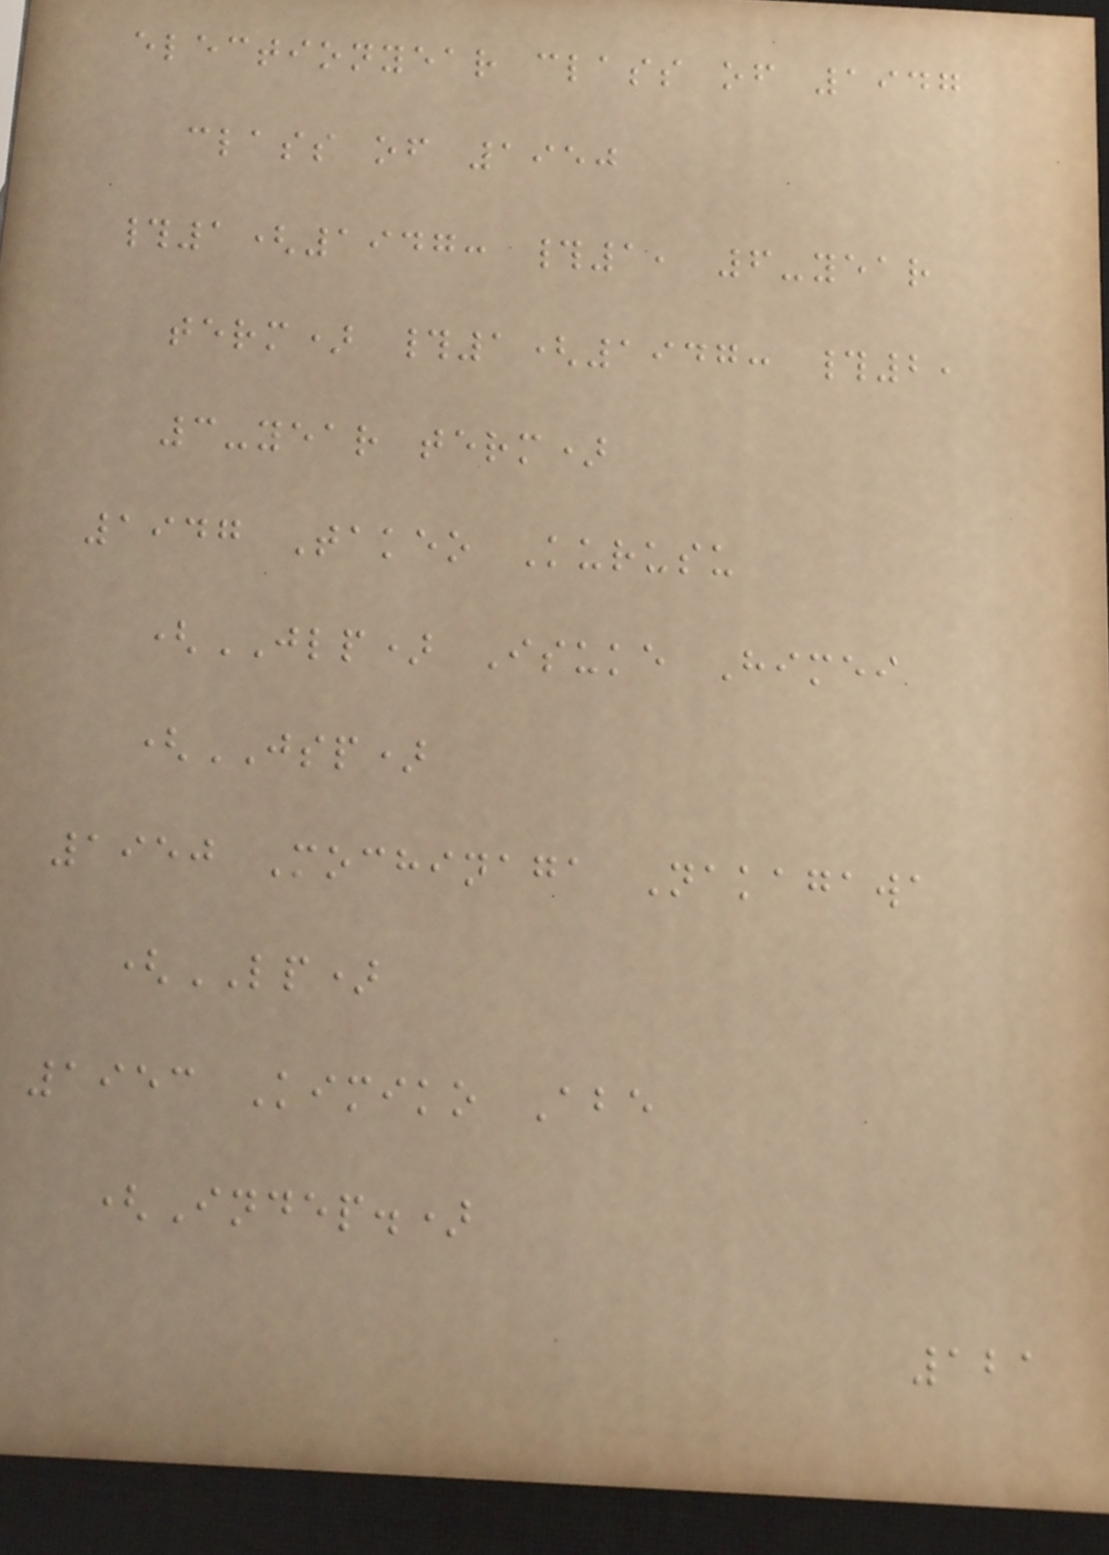electionyear class of 1947
class of 1950
#1(1947: #1, 6-year
term) #1(1947: #2,
3-year term)
1947 Takeo Kurusu
(JLP) Isuke Himei
(JSP)
1950 Mochinaga Nakagawa
(LP)
1953 Kimiko Abe
(Indep.)
121
